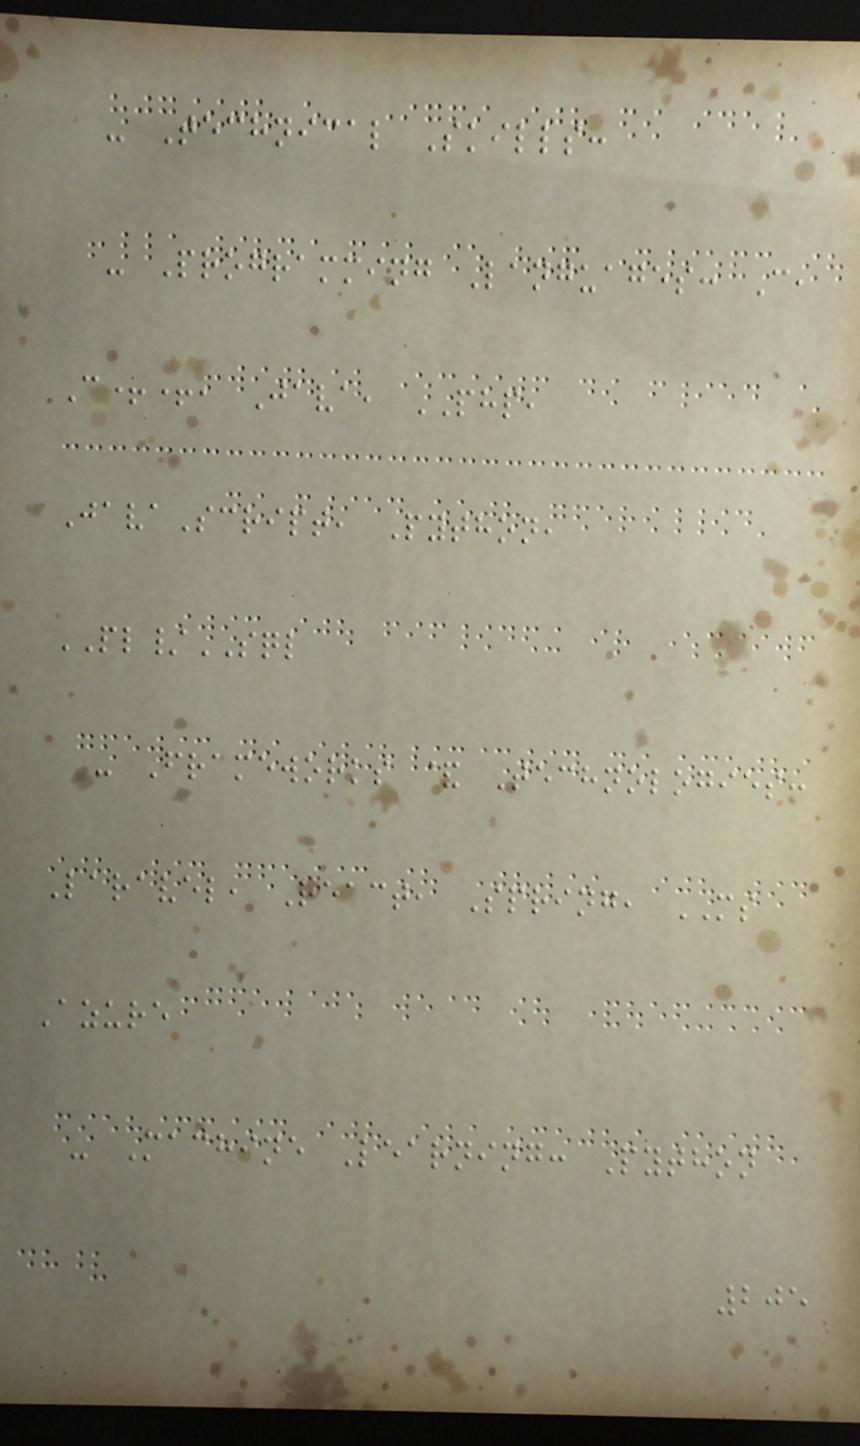- Technical Skills:
- Programming Languages: C,
C++, Java, PHP,
JavaScript, Python,
PL/SQL
- Frameworks & Technologies:
Laravel, React, Spring, MS
Azure
- Machine Learning: Python
205
